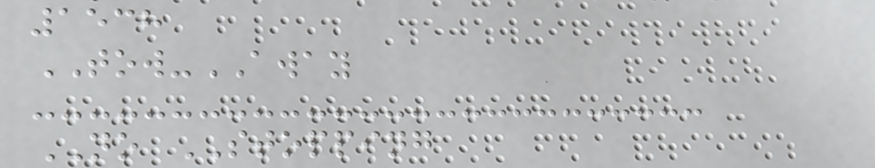1538
TOW-AWAY
NO STOPPING
